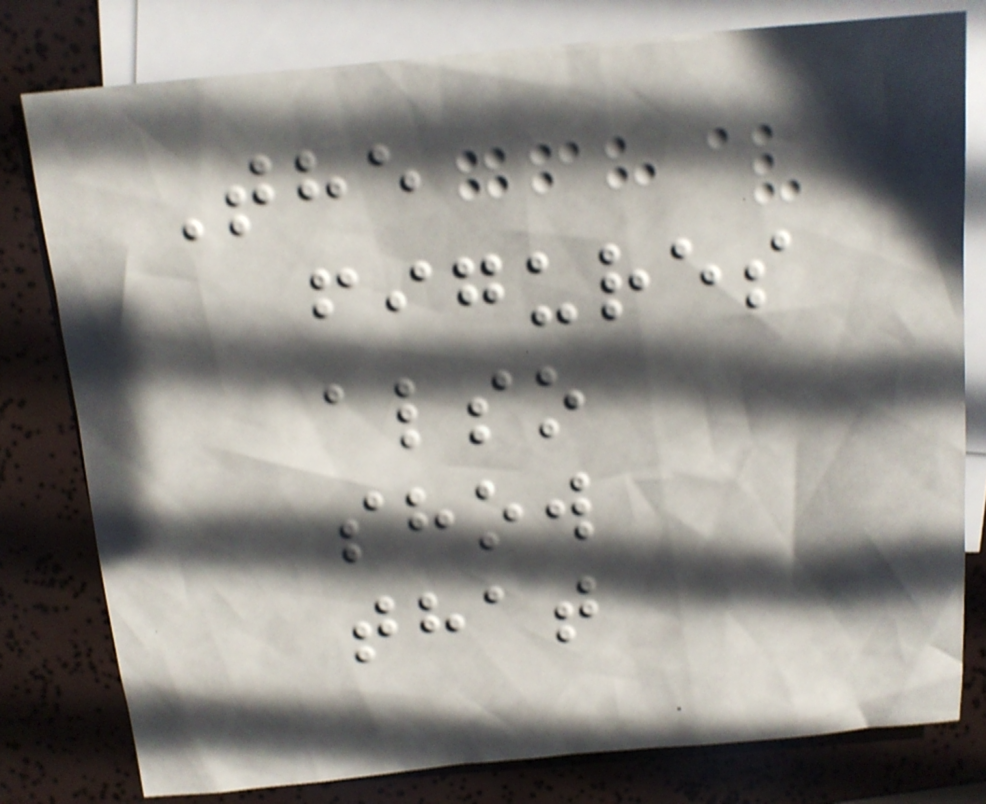The
figures
also
show
that
